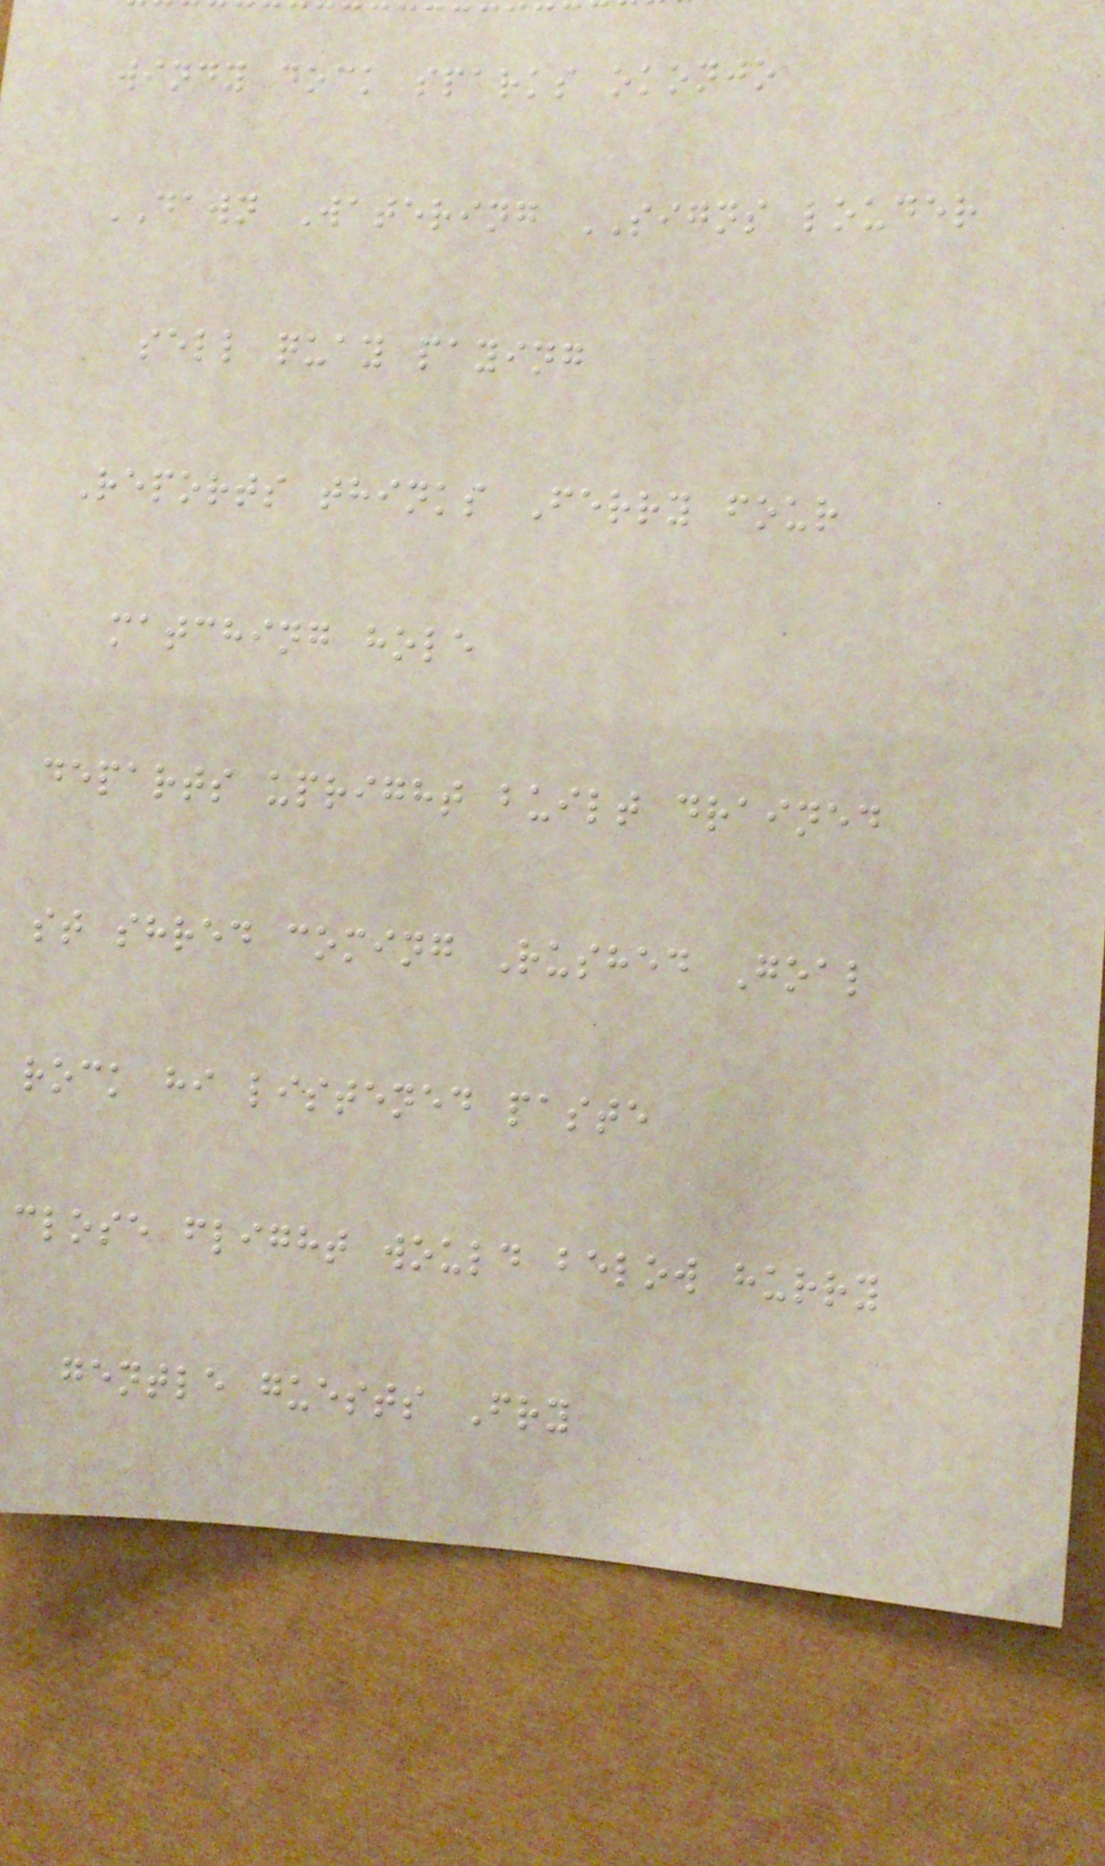windy dock sparks okonjo
DAWN Watering SIGNS louder
sell quay paying
Reports thinks Ferry four
matching hole
departs upright built drained
st shred coming Rushed Goal
rock hi listened paste
close flight would below hurry
gentle guests Fry
